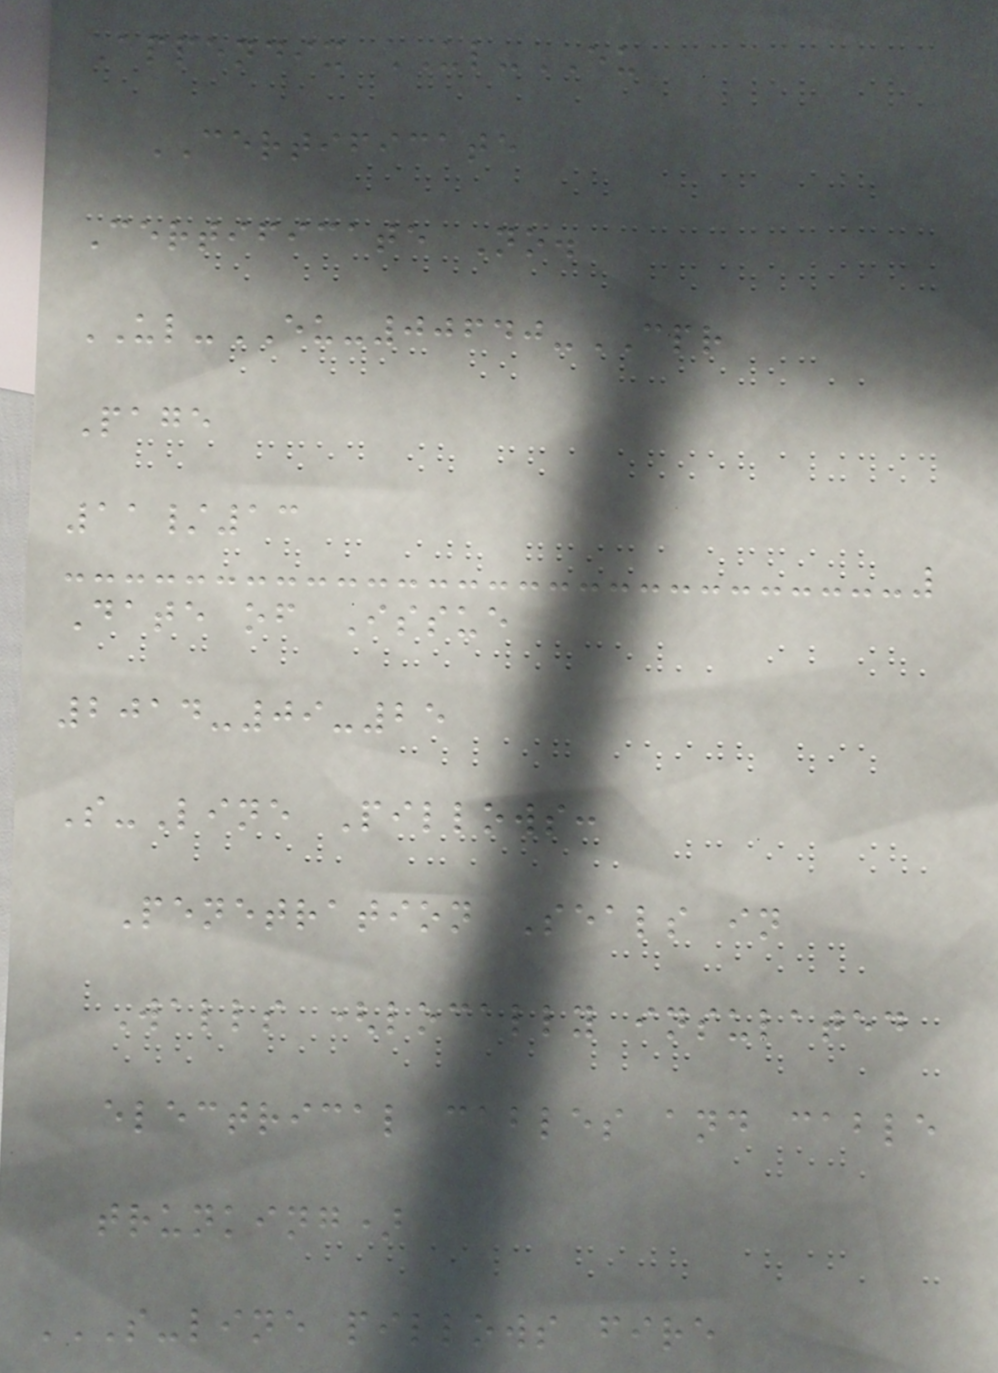Appendix UL-EU
CERTIFICATE
Certificate No.
UL-EU-00640-CPR
Page
11/13
Date of Issue
2014-09-25
S-Line Pillows:
Penetration Seals in
Walls (locally insulated
electrical cables and cable
trunking)
S-LINE PILLOWS FIRE
